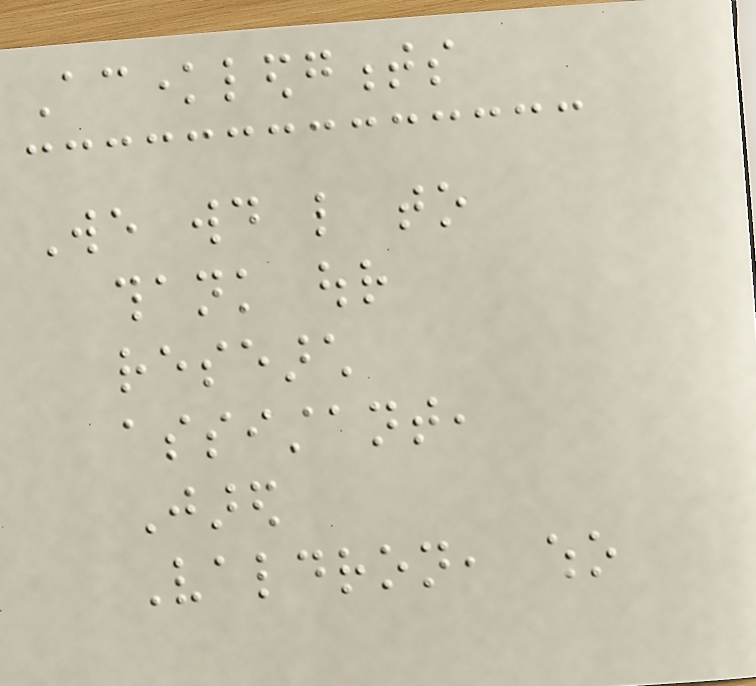Acknowledgments
We would like to
thank our
research
assistant,
Jared
Valdron, who
